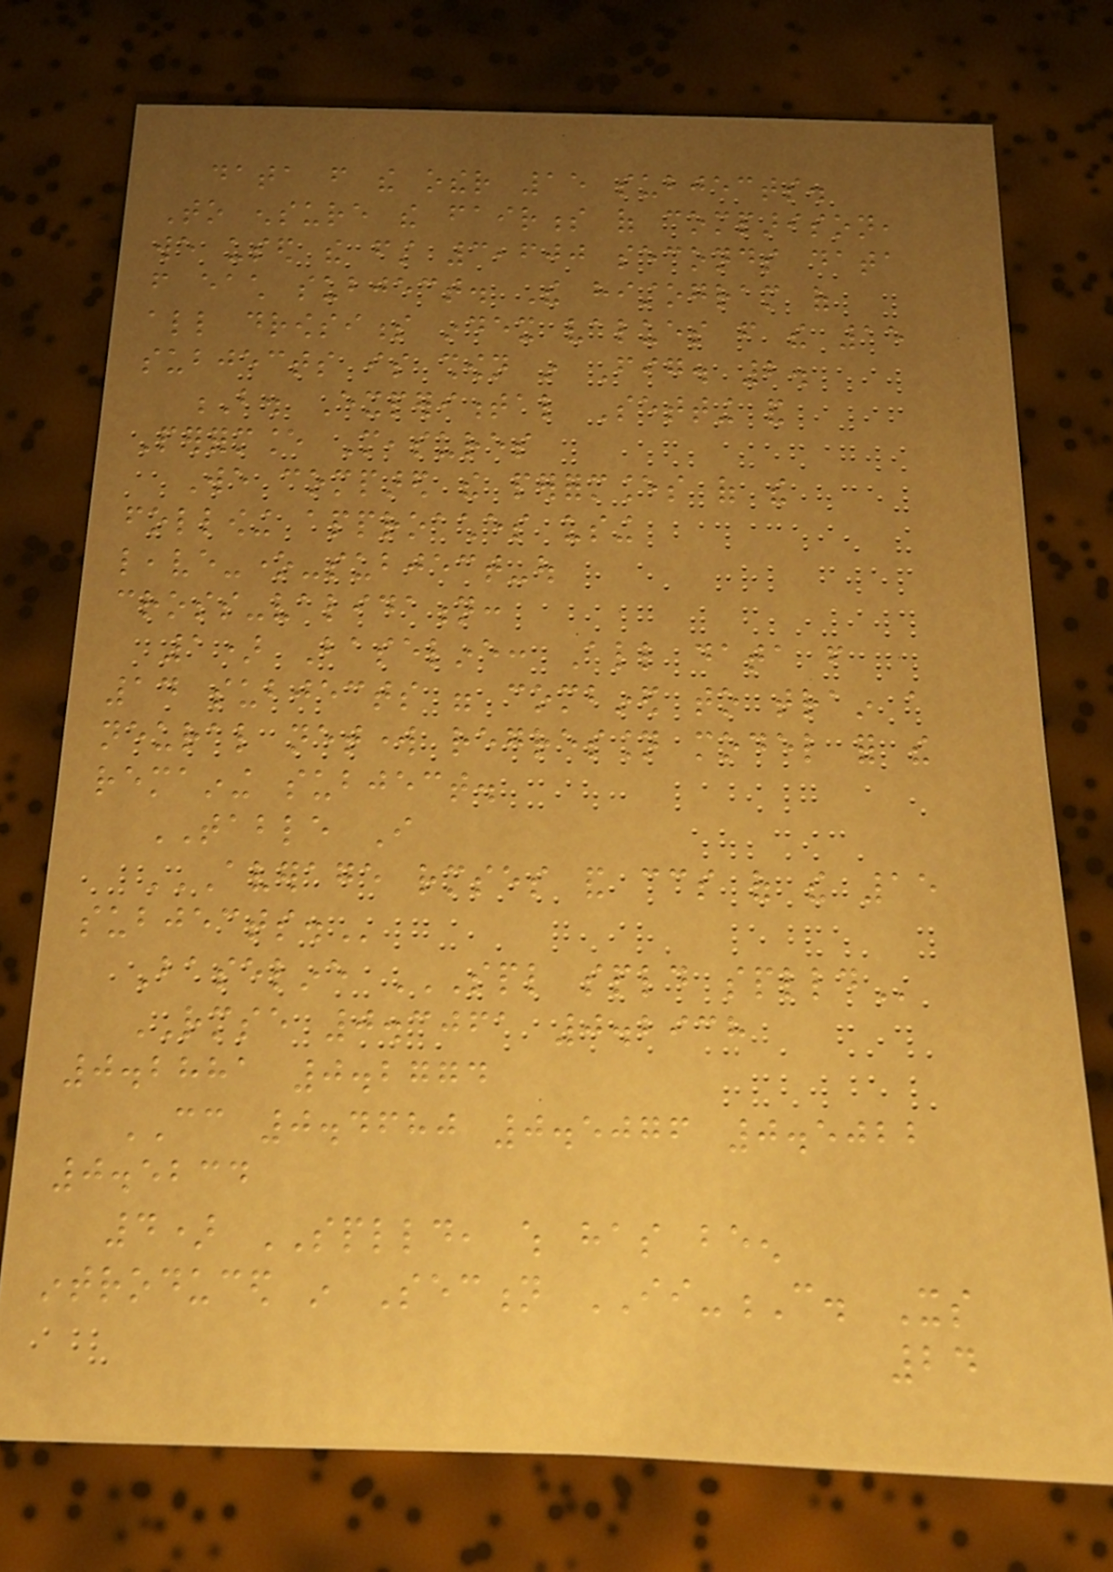data from the other 15 subjects.
To ensure the fairness of comparison,
we used the first 3,600 seconds data
from each subject. The histogram of
all drowsiness index values from the 15
subjects is shown in Fig. 2.
B. Experimental Setting and
Performance Measures
We compared the performances of the
following approaches using
leave-one-subject-out
cross-validation:
1) Baseline: All data from
14 subjects were combined to train a
neural network regression model for the
remaining subject.
TABLE I
AVERAGE RMSES AND CCS OF THE 15
SUBJECTS.
Baseline SPL SPLD SPLLD
RMSE 0.3061 0.2938
0.2881 0.2774
CC 0.4680 0.5076 0.5022
0.5234
4) SPLLD, which has been
introduced in Section II-C. Its
24
